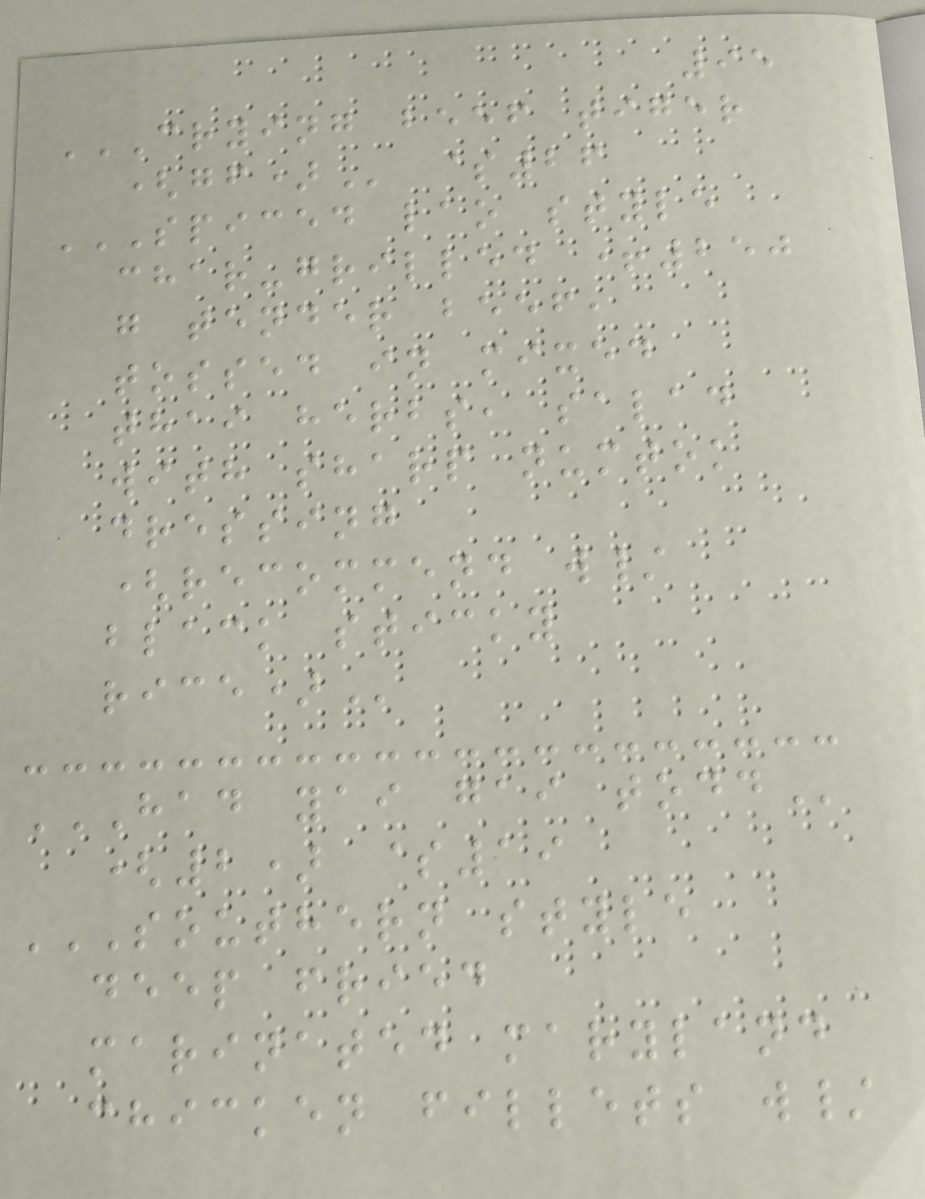95
CRYING BEEF TIGER
(GF) $26
SPICED LAO STYLE
CHAR-GRILLED +250
G TENDER BEEF,
TOSSED IN MIXED
THAI HERBS, SALAD
WITH SHARP NUMTOK
DRESSING
(RECOMMEND W/
BLACK STICKY
RICE)
HAD YAI GAI TODD
(2) $19
SOUTHERN STYLE
DEEP FRIED
MARINATED MARYLAND
CHICKEN FILLETS W/
